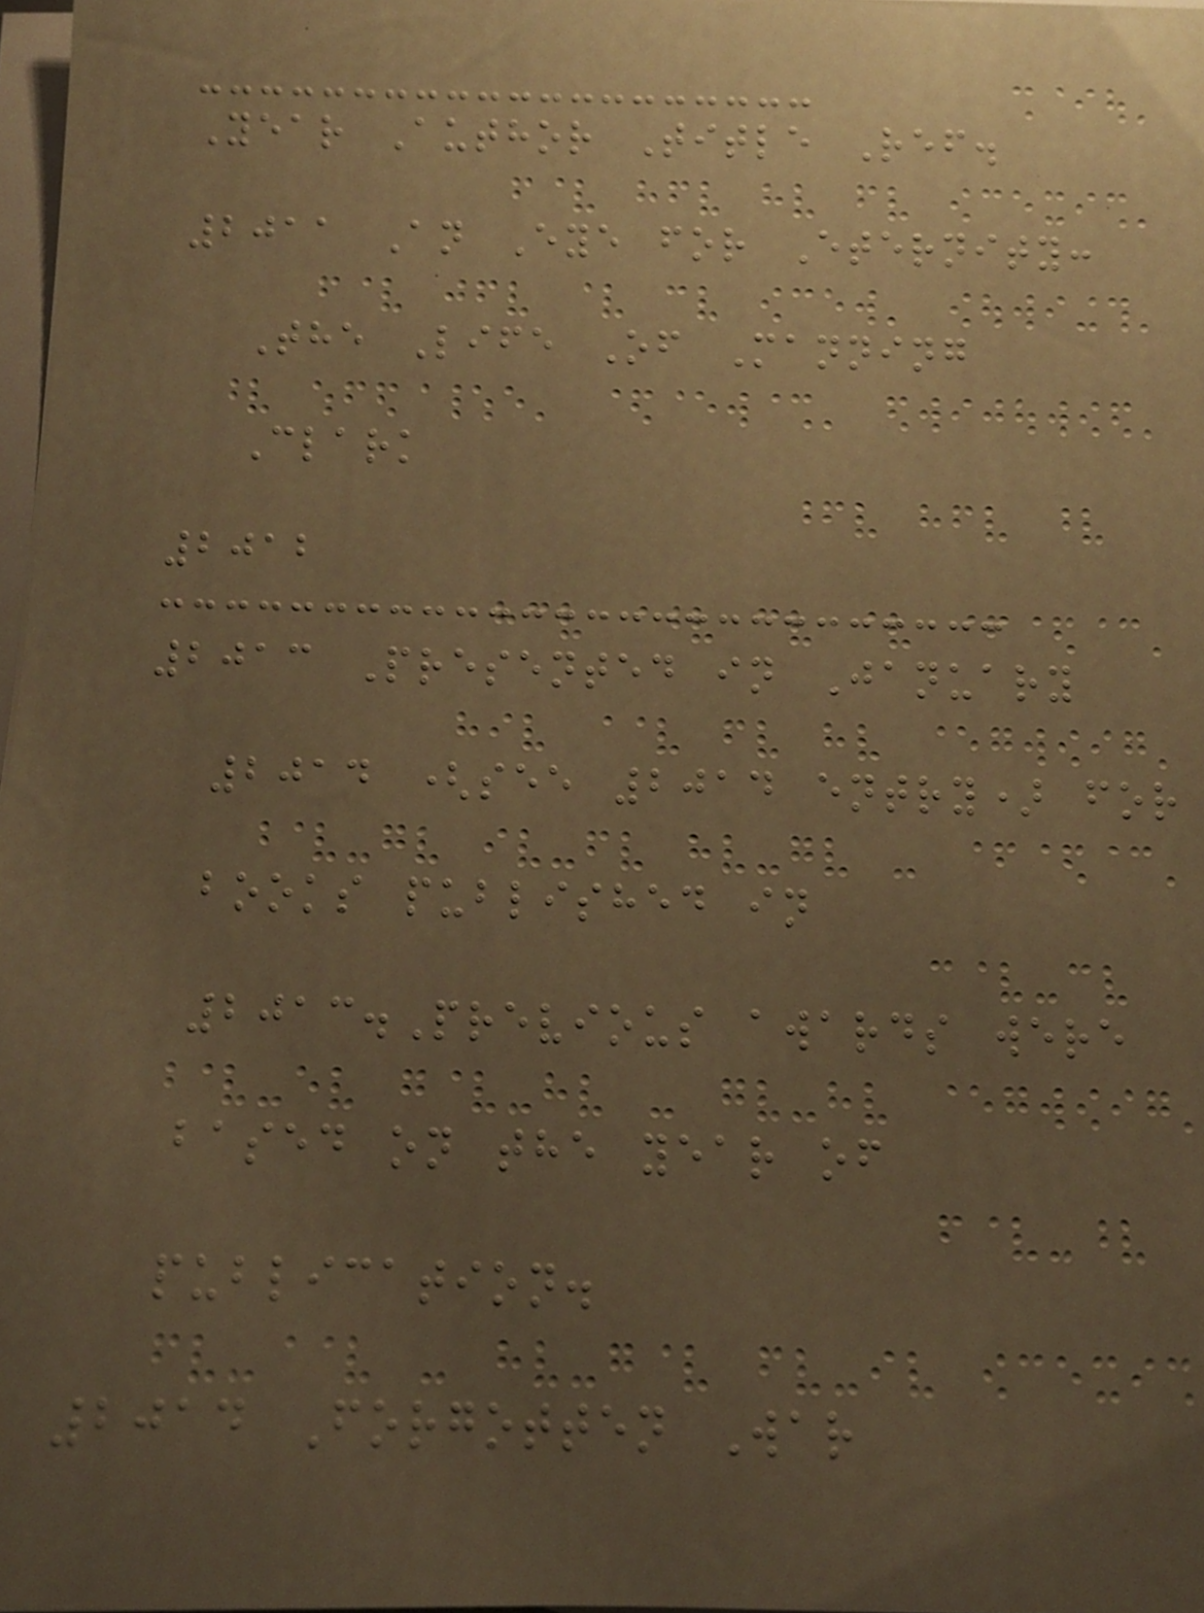Year Author Title Ref.
2011 An Eye for Eternity:
The Life Of Manning
Clark
2012
2013 Presented in January
2014 (see 2014 entry) for
books published in
2013.Previous awards were
based on the year of
publication.
2014 Forgotten War
